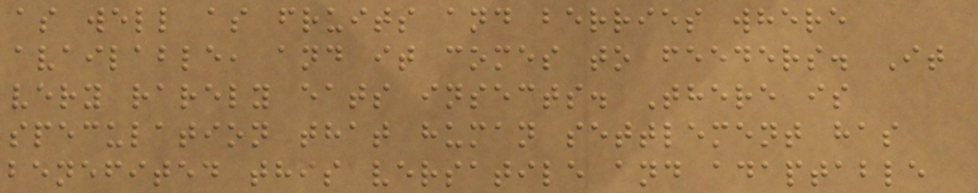as well as fruits and berries where
available, and it comes to feeders. It
very rarely eats insects. There is
speculation that human settlement has
benefited this versatile and adaptable
